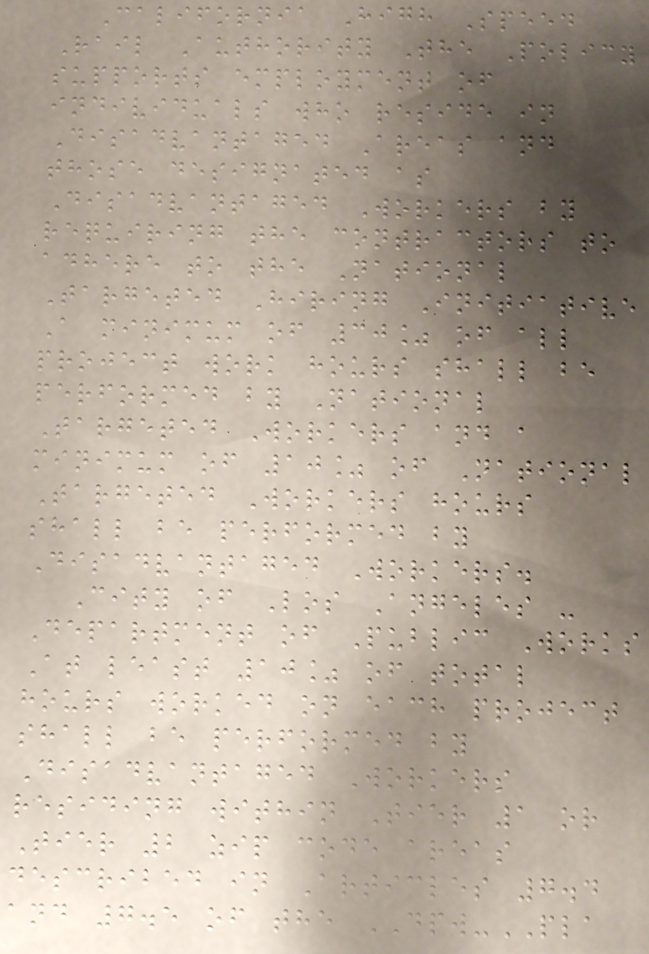California High Speed
Rail Authority The Policy
supports employment of
individuals who reside in
Disadvantaged Areas and
those designated as
Disadvantaged Workers by
requiring the contractors to
adhere to the National
Targeted Hiring Initiative
A minimum of 30% of all
project work hours shall be
performed by National
Targeted Workers and a
minimum of 10% of National
Targeted Workers hours
shall be performed by
Disadvantaged Workers.
City of Los Angeles -
Department of Public Works
At least 10% of total
hours worked on each project
shall be performed by
Disadvantaged Workers
residing within Tier 1 or
Tier 2 zip code areas
described in Articles 7.4
and 7.5 of the DPW-PLA
